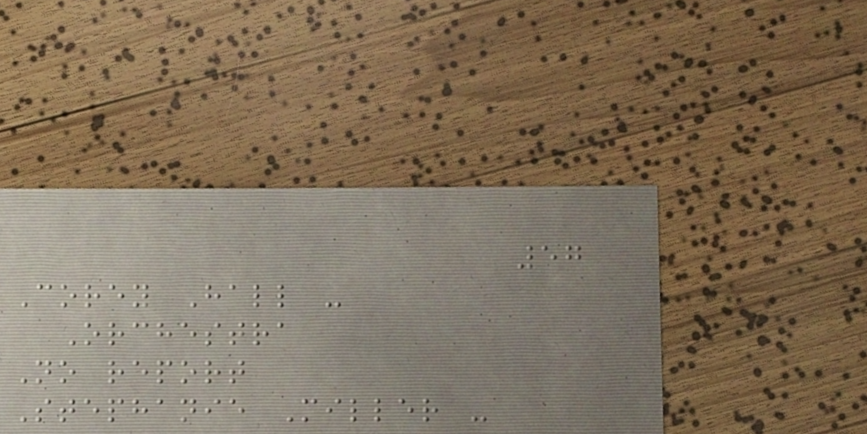57
Corey Hall -
Orchestra
No report
Stephanie Miller -
